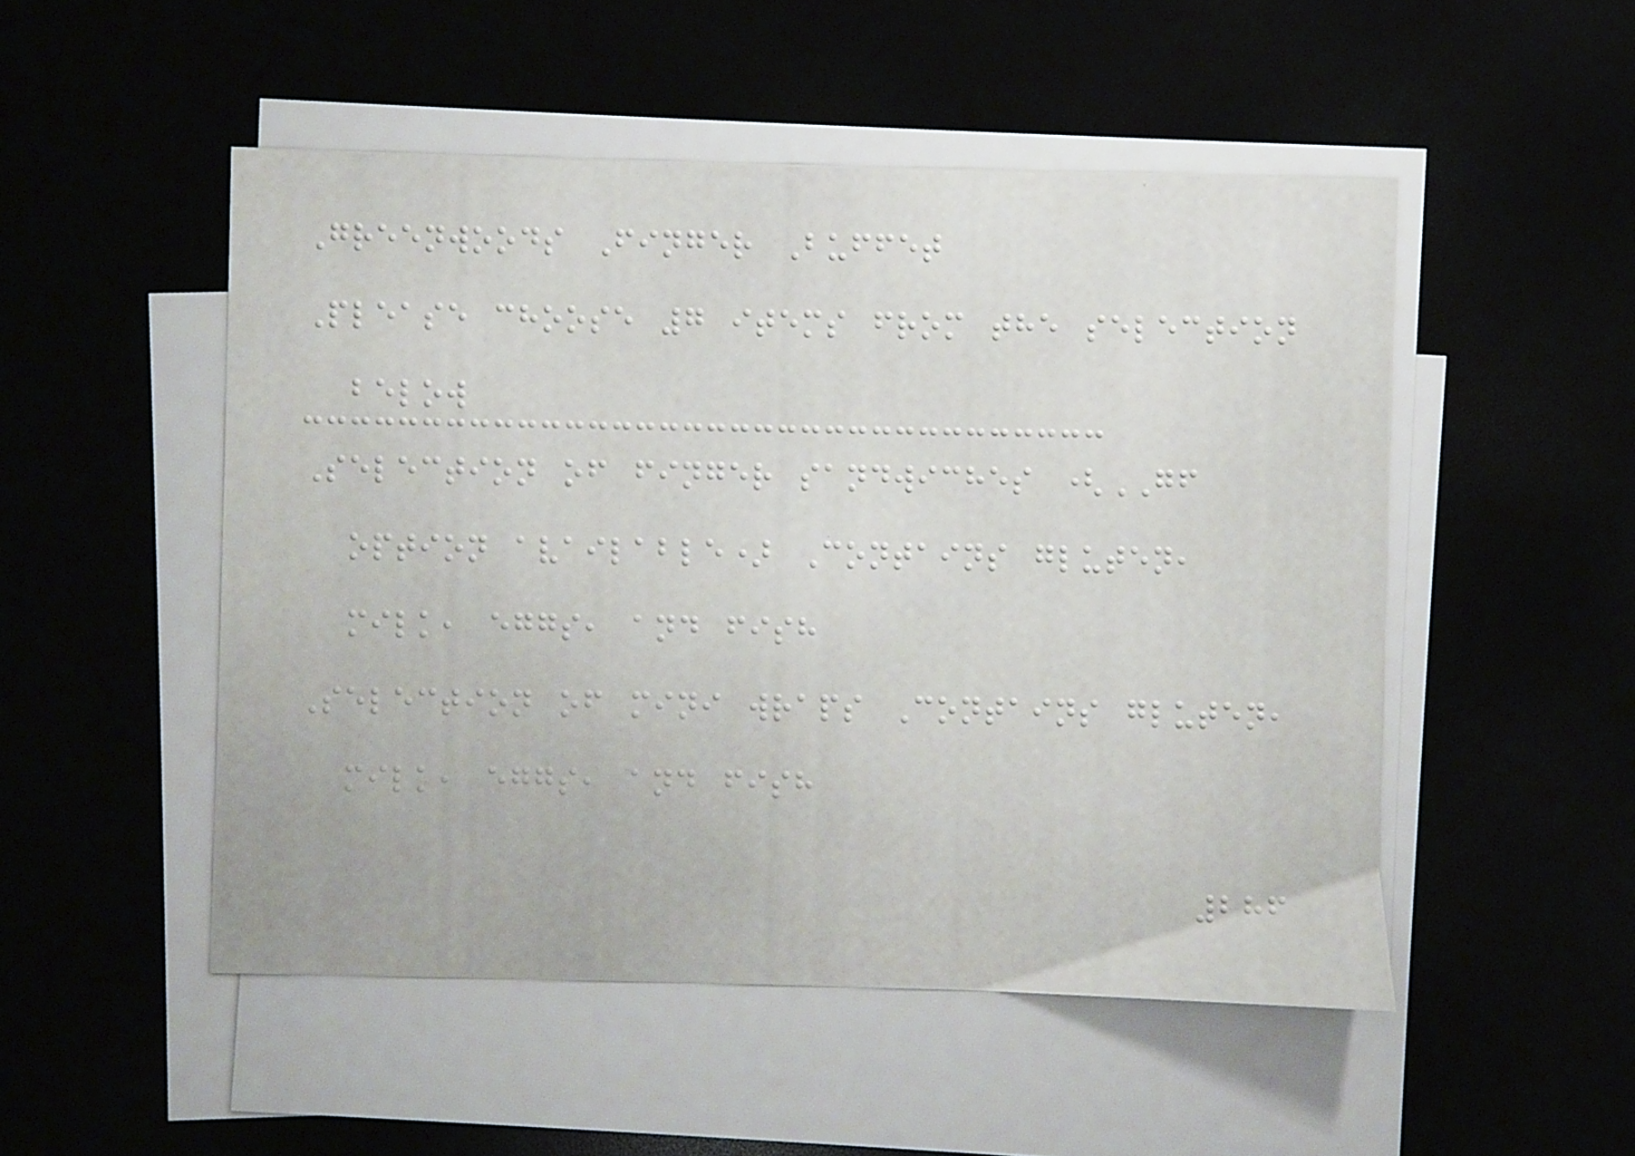Greenwoods Finger Buffet
Please choose 7 items from the selection
below
Selection of finger sandwiches (GF
option available) Contains gluten,
milk, eggs, and fish
Selection of mini wraps Contains gluten,
milk, eggs, and fish
286
